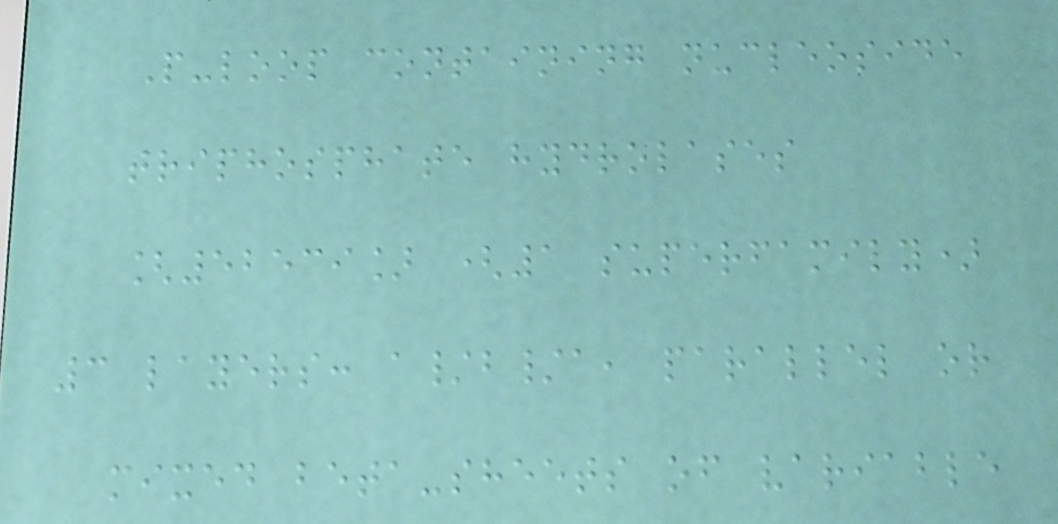P-loop containing nucleoside
triphosphate hydrolases
[52539] (1 superfamily)
3 layers: a/b/a, parallel or
mixed beta-sheets of variable
